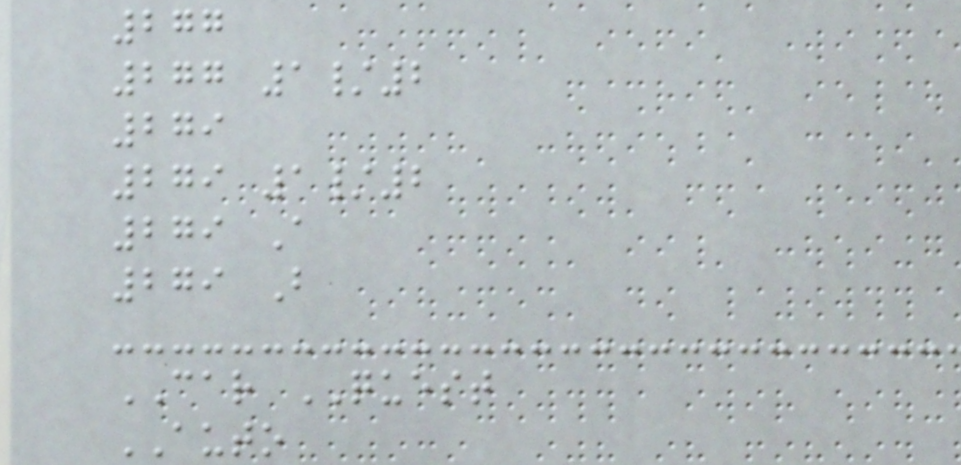277
277 1/2
279
279 1/2
279 A
279 B
CAR QUEST
AUTO
